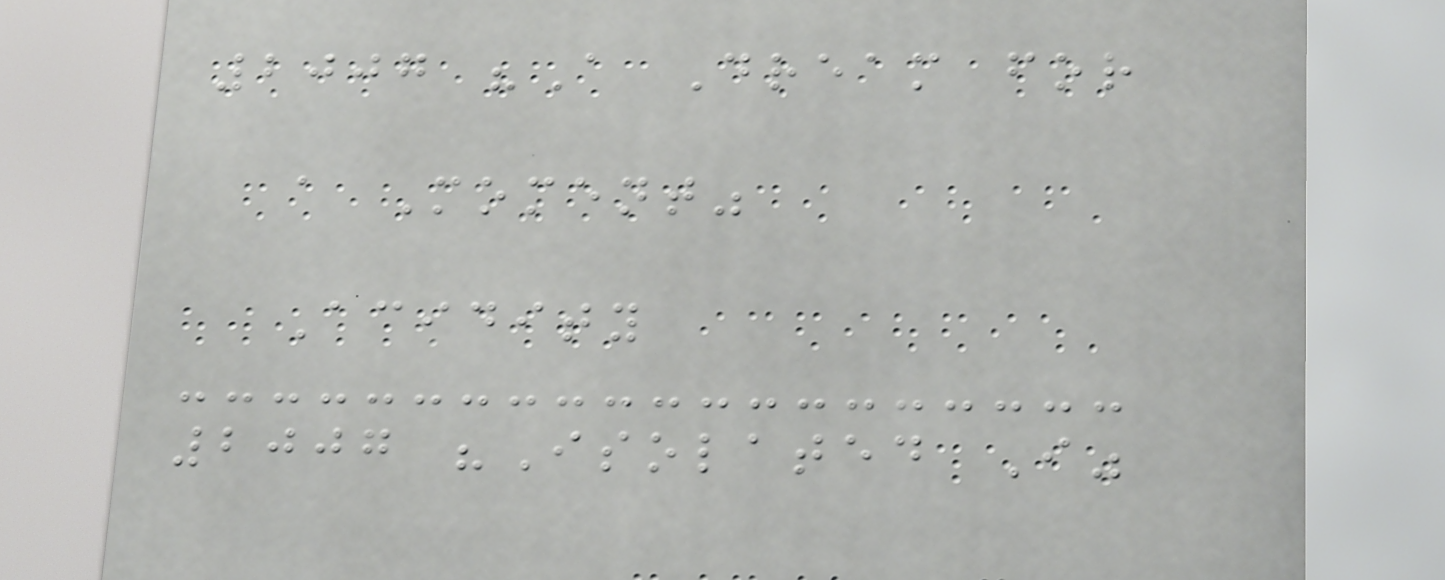2007 "A Dream for
a Moment"
Acidity
2007 "Isolated I"
